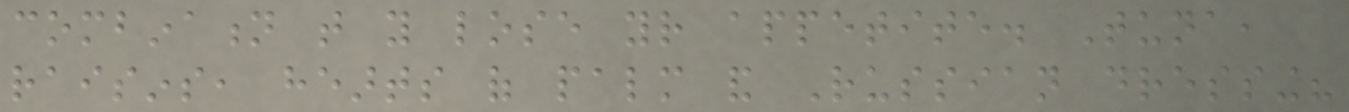combination that you lose your appetite. Tuna,
raisins, hearts of palm and Russian dressing?
